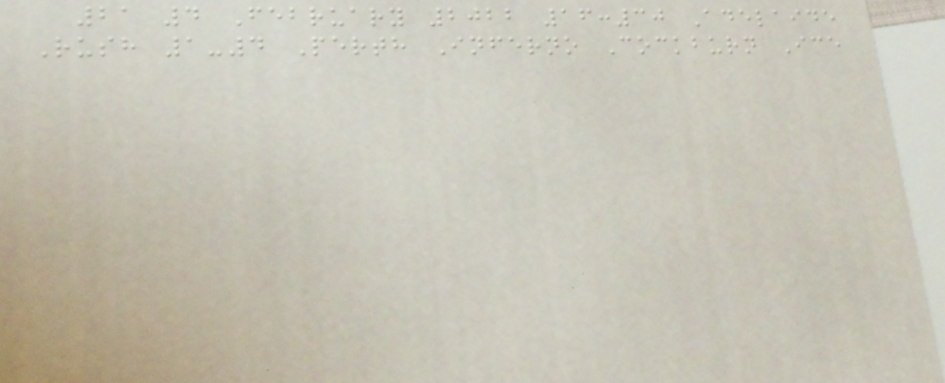21 4 February 2022 16:30 Adelaide
Rush 1-4 Perth Inferno Cockburn Ice
